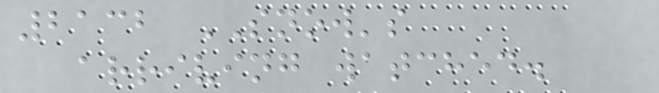2132 SNOW's
arriving watched.
